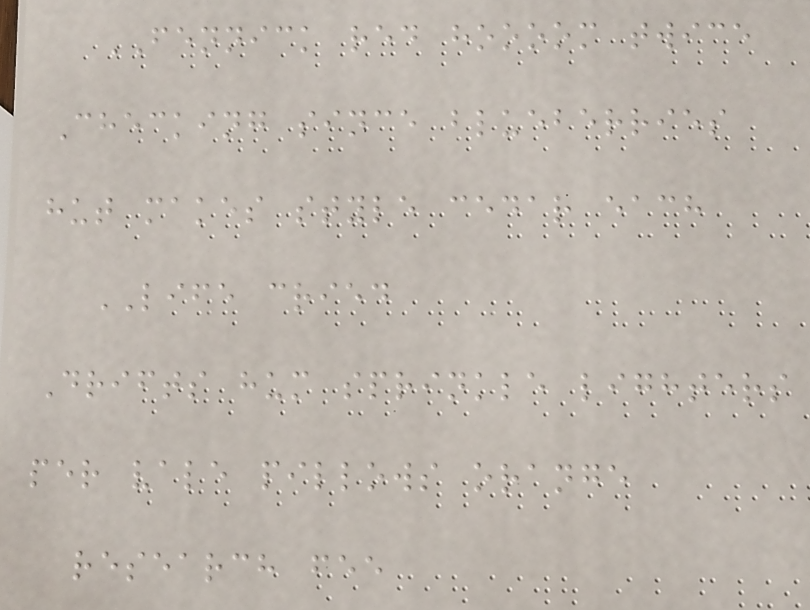FENNICK red hoooom twice
Checking since blueberries
hut makes style cedar each
LIFE cried
Drifts hum sprinkle lighters
per vale pillows orange
research fee
